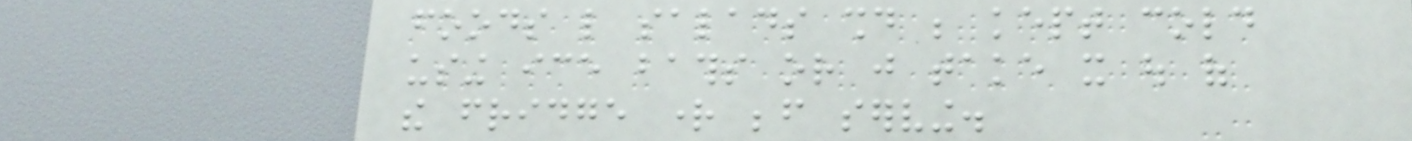foods like salads should be kept cold
using ice baths or just take it out of
the fridge right before serving.
